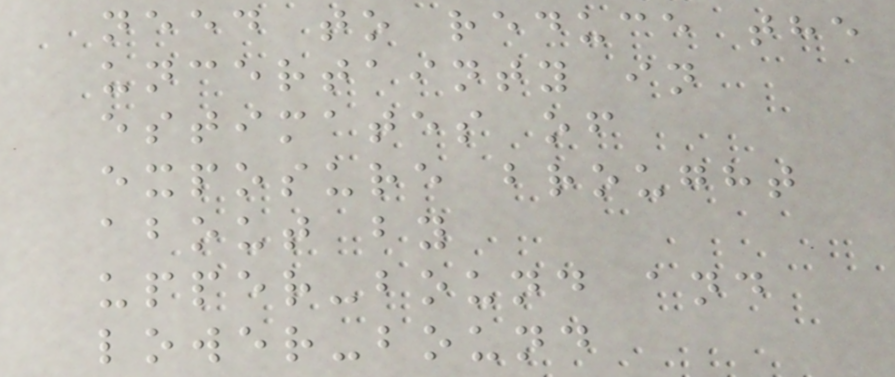need to reduce the
uncertainty in
estimates of
exposure brought
about by
upper-bound and
lower-bound
